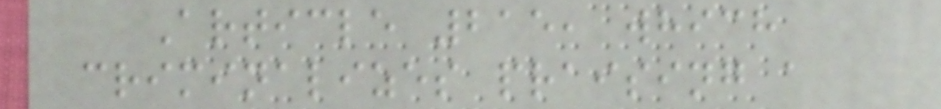Article 215, which
criminalizes praising a
